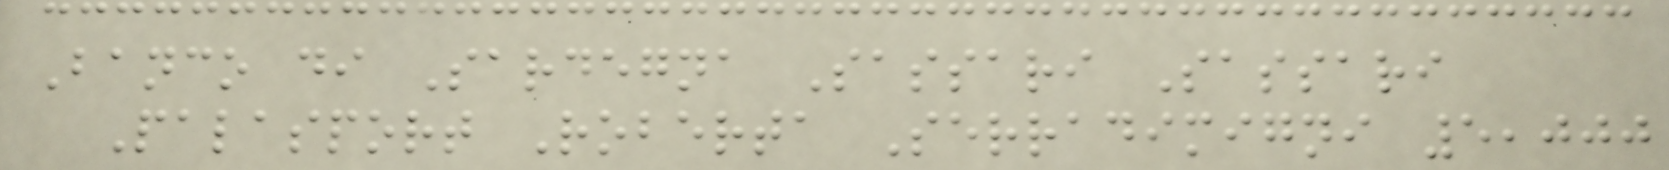Banco di Sardegna Sassari Sassari
Palasport Roberta Serradimigni 5,000
